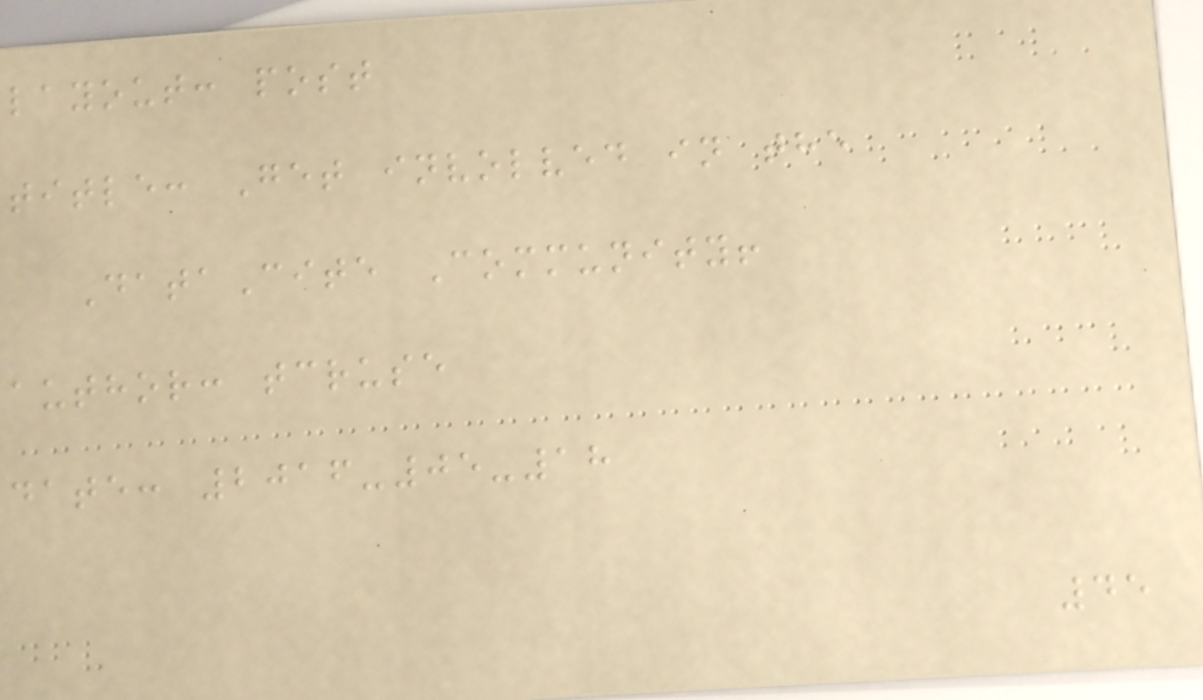layout: post
title: Get involved in the
DataCite Community!
author: tcruse
date: 2016-05-18
45
